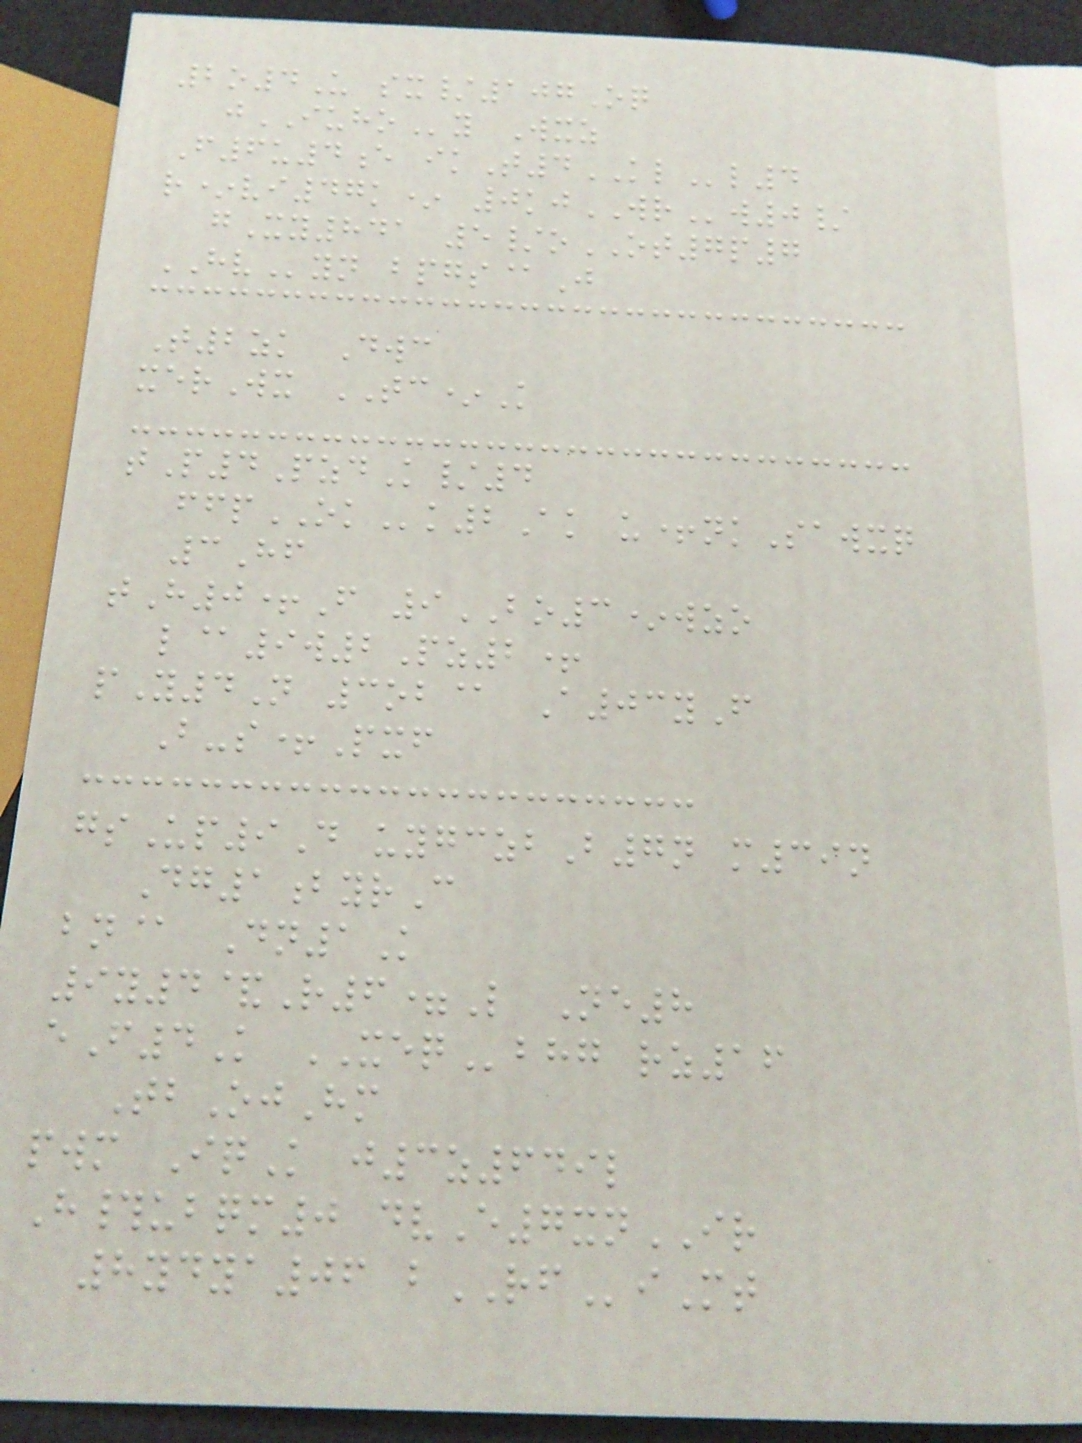2o4U sx/107Oq
jIUHOy Wxz
F6u4e ikT4KLl4
r*vi47k* 0kjWRw0/
gXy841 5/oOT7p7
HVyn bpgs@J
T2zk Dwc
xerWx TC*K
tP4PzdK/4
ffpOKk2Ak u+nkSawxq
3Hf
tH0+F 9BO3*wzo
l@9w2Pz2+
pY4N 3ob@ A03yF
B-s+Pxf
gsUp9D uygczbB7n m39n
Dg1byrC
bn@ Dn1K
9y4&R6=L Ne8
eF4K XEQbhg rz16
TbOjHm
pwm IqK j3z649l
H#ubqm0 dvE7xnIR
8ydya06 bRFiMt
